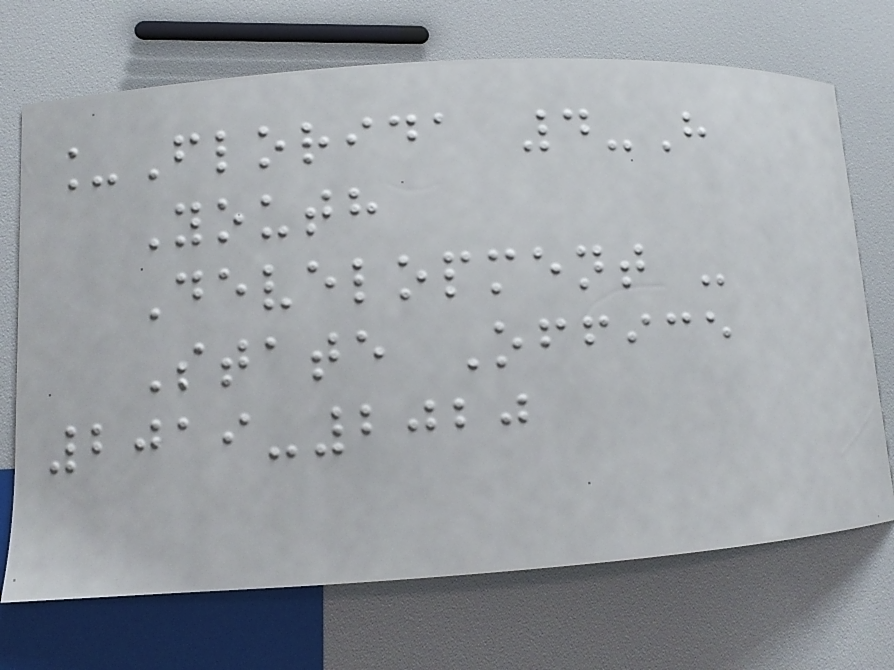_Florida 4-H
Youth
Development -
State Office
2019-2020
